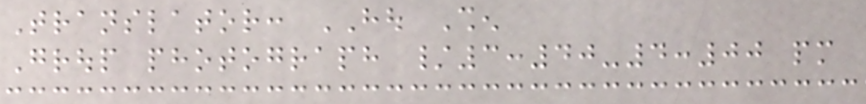Translator: HOU Shen
Group photograph /3:40-4:00 pm
